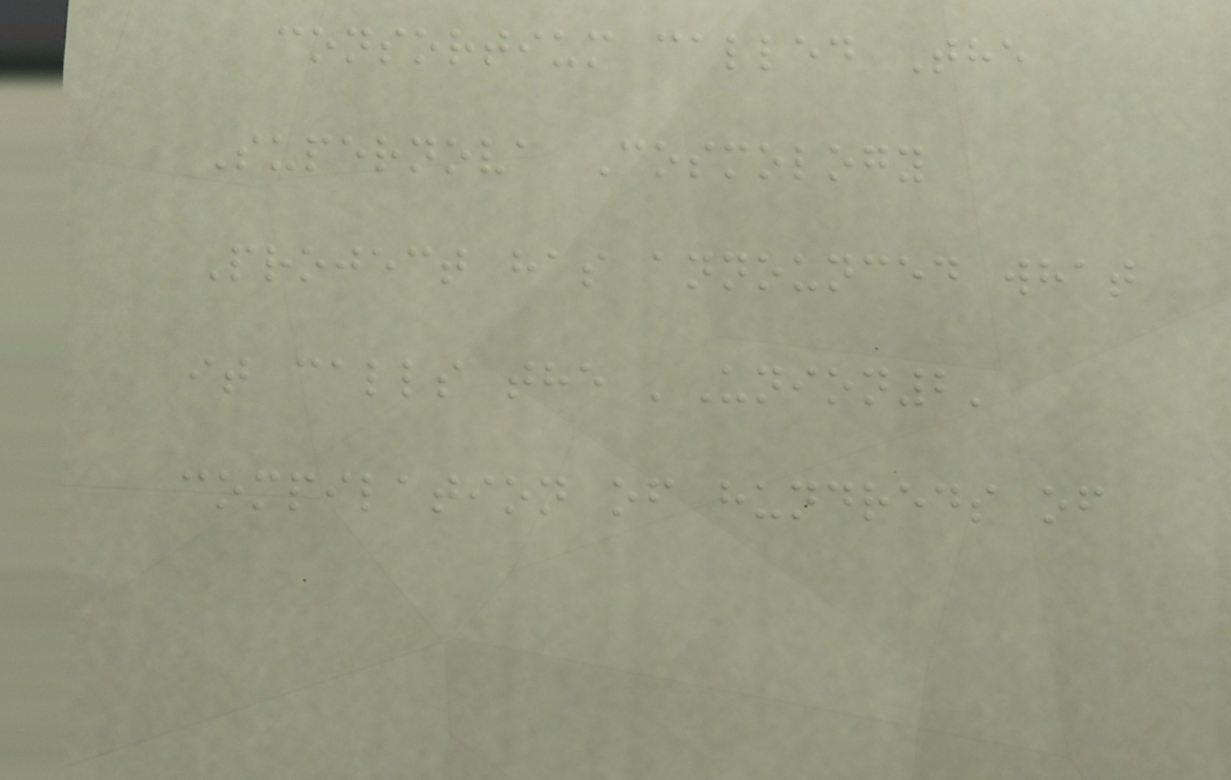consortium called The
Supernova Cosmology
Project has announced what
it calls the 'Union2'
compilation of hundreds of
